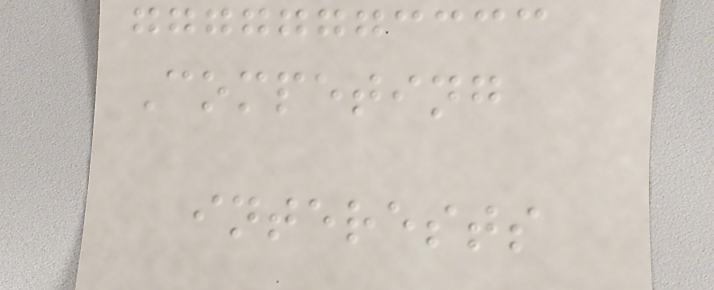Competing
interests
